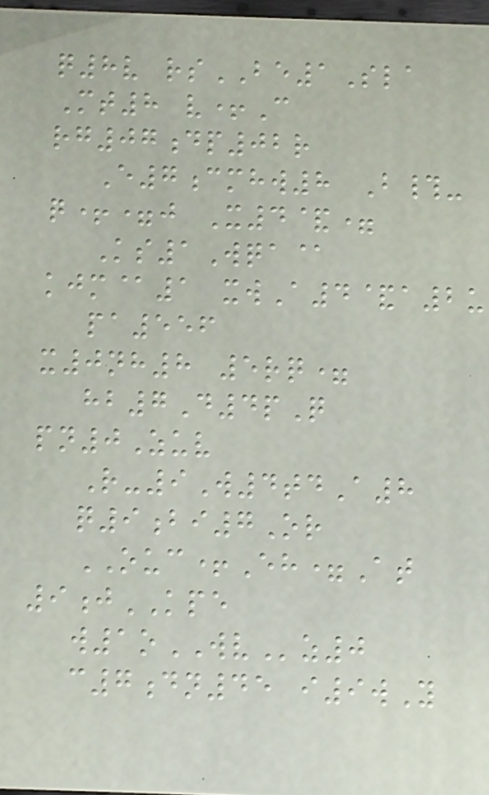q8v rsBE1Sla
Mt8 v+C
rg07dp02r
E7cmhw8 B#-
q+=j X4&=
Ks1Wqa@
kjm@1 xwA4&a2u
pa556
x0nh8 5rq=
hb7D4pQ
pn0Zuv
R-9W4tdA8
q9bi7Or
OUC+Eh=At
9jKPE
w1oWVz0
c7dn45 i9wY
